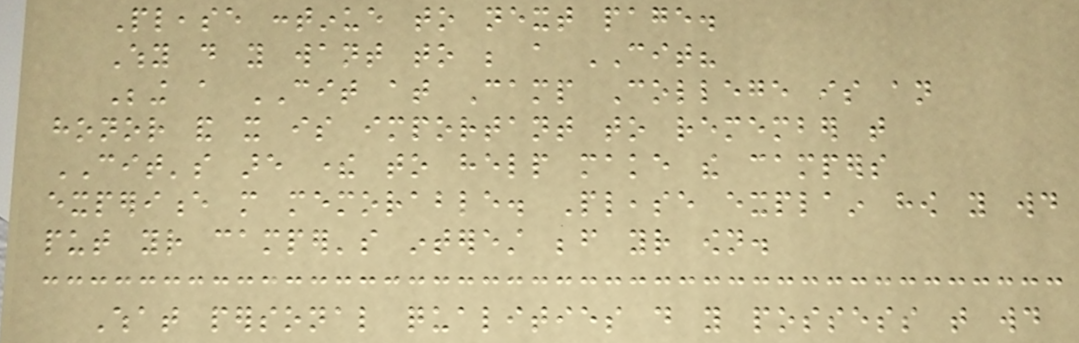Please continue to next page.
Why do you want to be a CIT?
Being a CIT at Camp College is an
honor and it is important to remember that
CIT's are there to help make the campers
experience more memorable. Please explain how you would
put your camper's interest before your own.
What personal qualities do you possess that would
